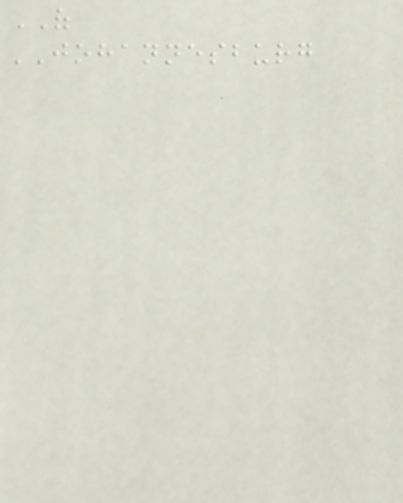OF
JOHANNESBURG
